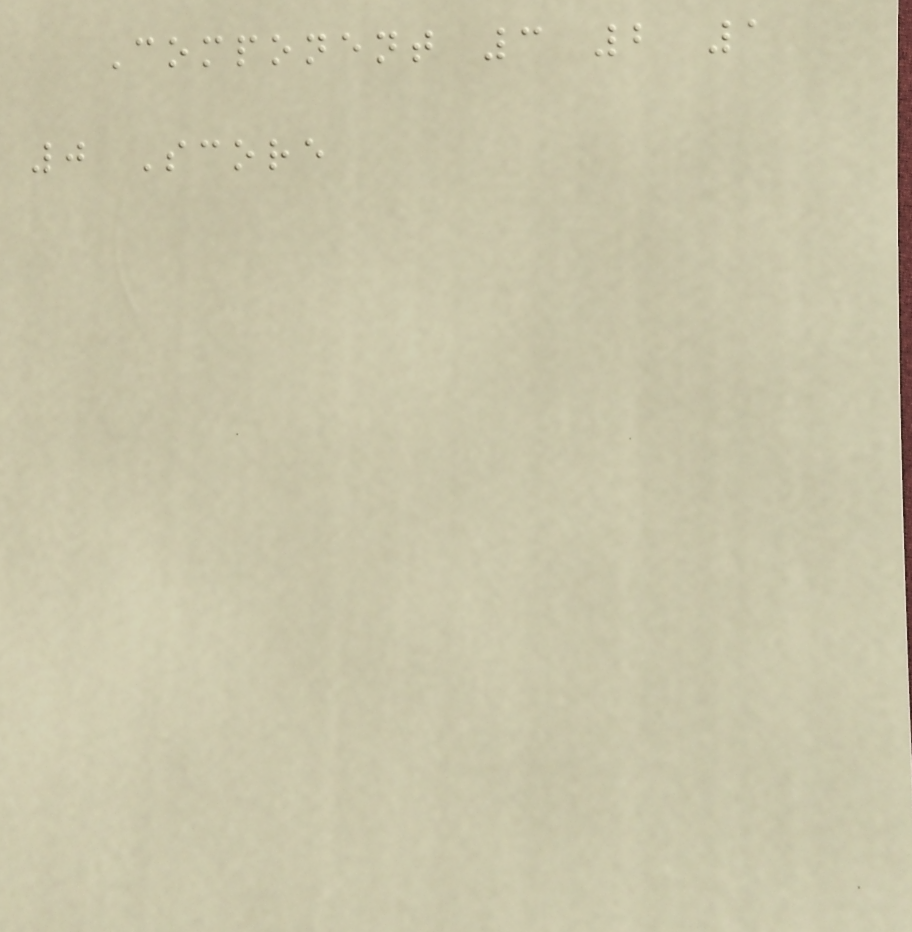Component 3 2 1
0 Score
